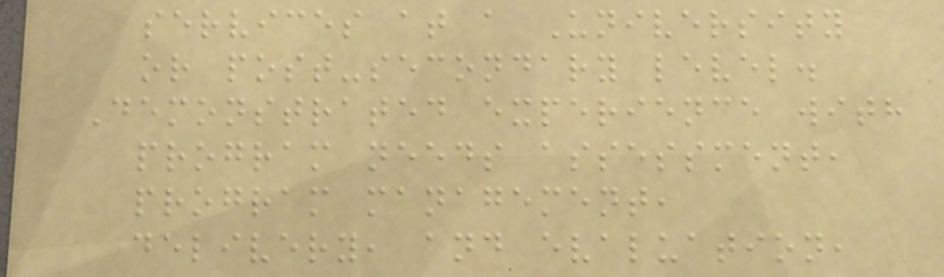services at a University
or post-secondary level.
Demonstrated experience with
program needs assessment,
program management,
delivery, and evaluation,
